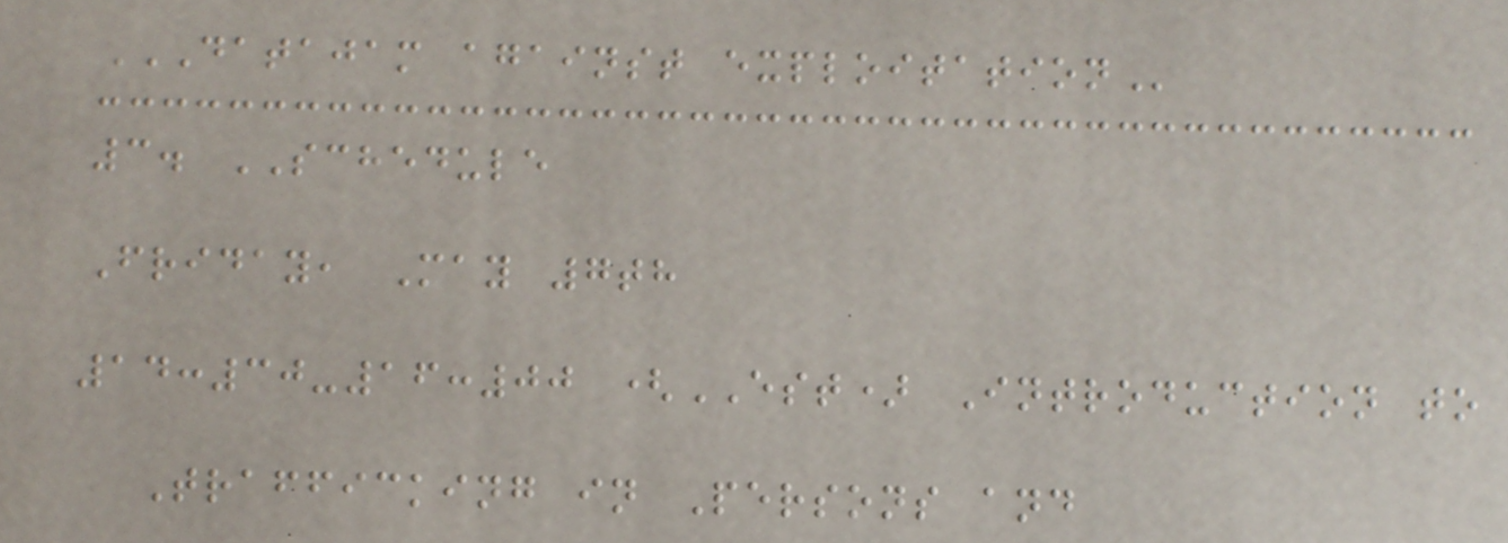DATAJAM AGAINST EXPLOITATION
3. SCHEDULE
Friday, May 7th
14:30-16:00 (EST) Introduction to
Trafficking in Persons and
